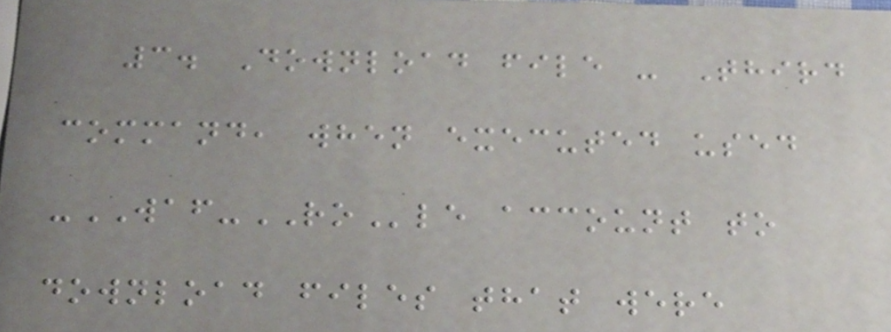3. Download file - Third
command, when executed used
-WAF-ROle account to
download files that were
